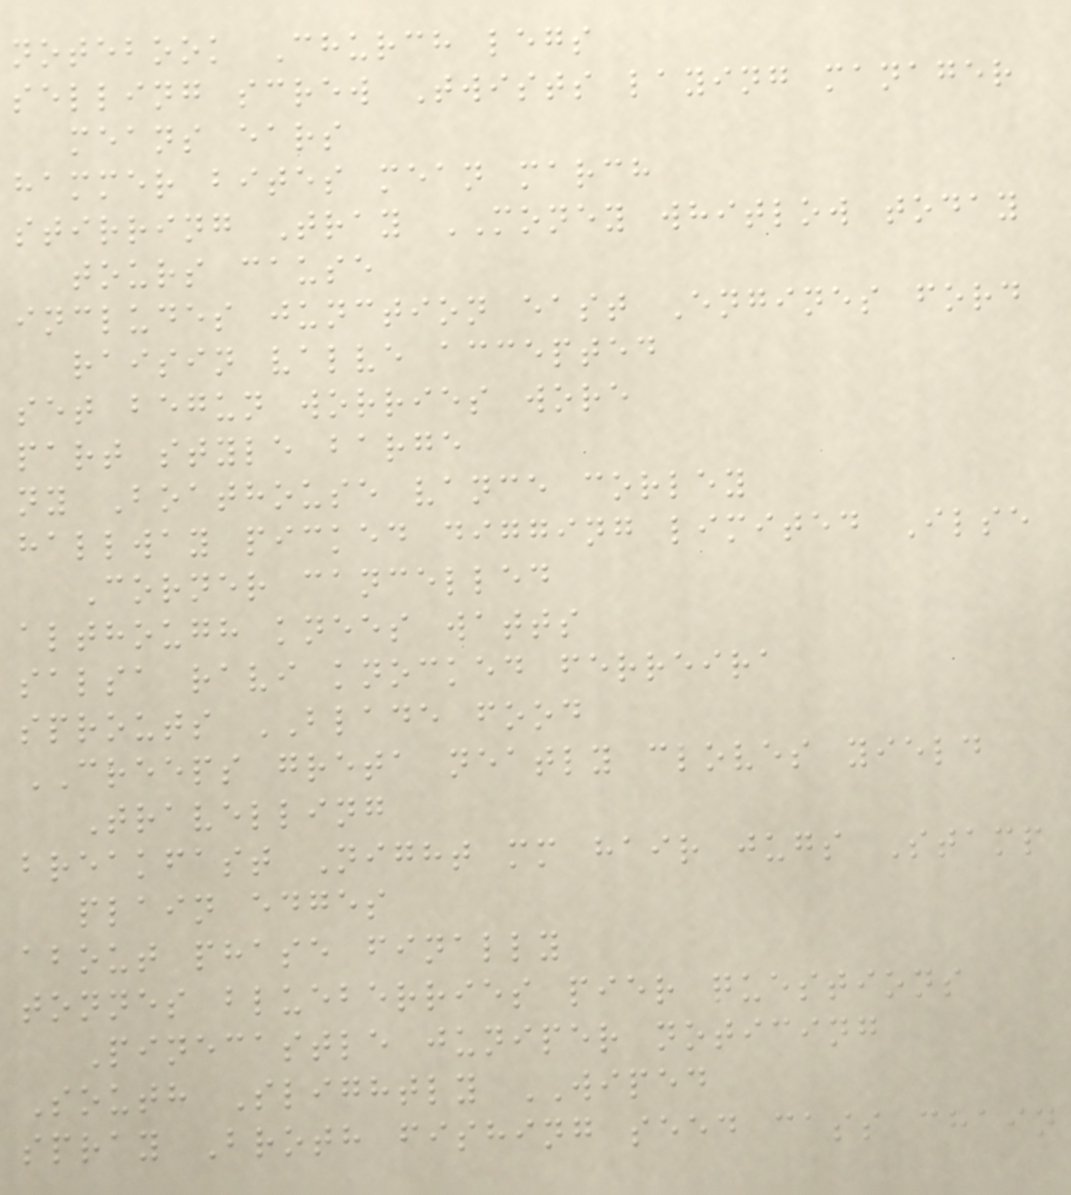notebook Church legs
selling screw Twists laying manager
means ears
hammer bites mean march
stirring Tray MONEY whitlow today
tours cause
includes junction east Engines ford
raisin valve accepted
set begun worries wore
part style barge
ny Boathouse vance corley
hallway picked digging limited Ilse
Corner cancelled
although knees watts
salsa ravi knocked ferreira
sprouts BLADE food
CREEPS greta neatly cloves yield
Travelling
breakfast Night mm hair jugs Stamp
plain edges
about phase finally
tonnes blueberries pier questions
Pinecastle juniper noticing
South Slightly WIPED
spray Broth fishing seed cass chain
